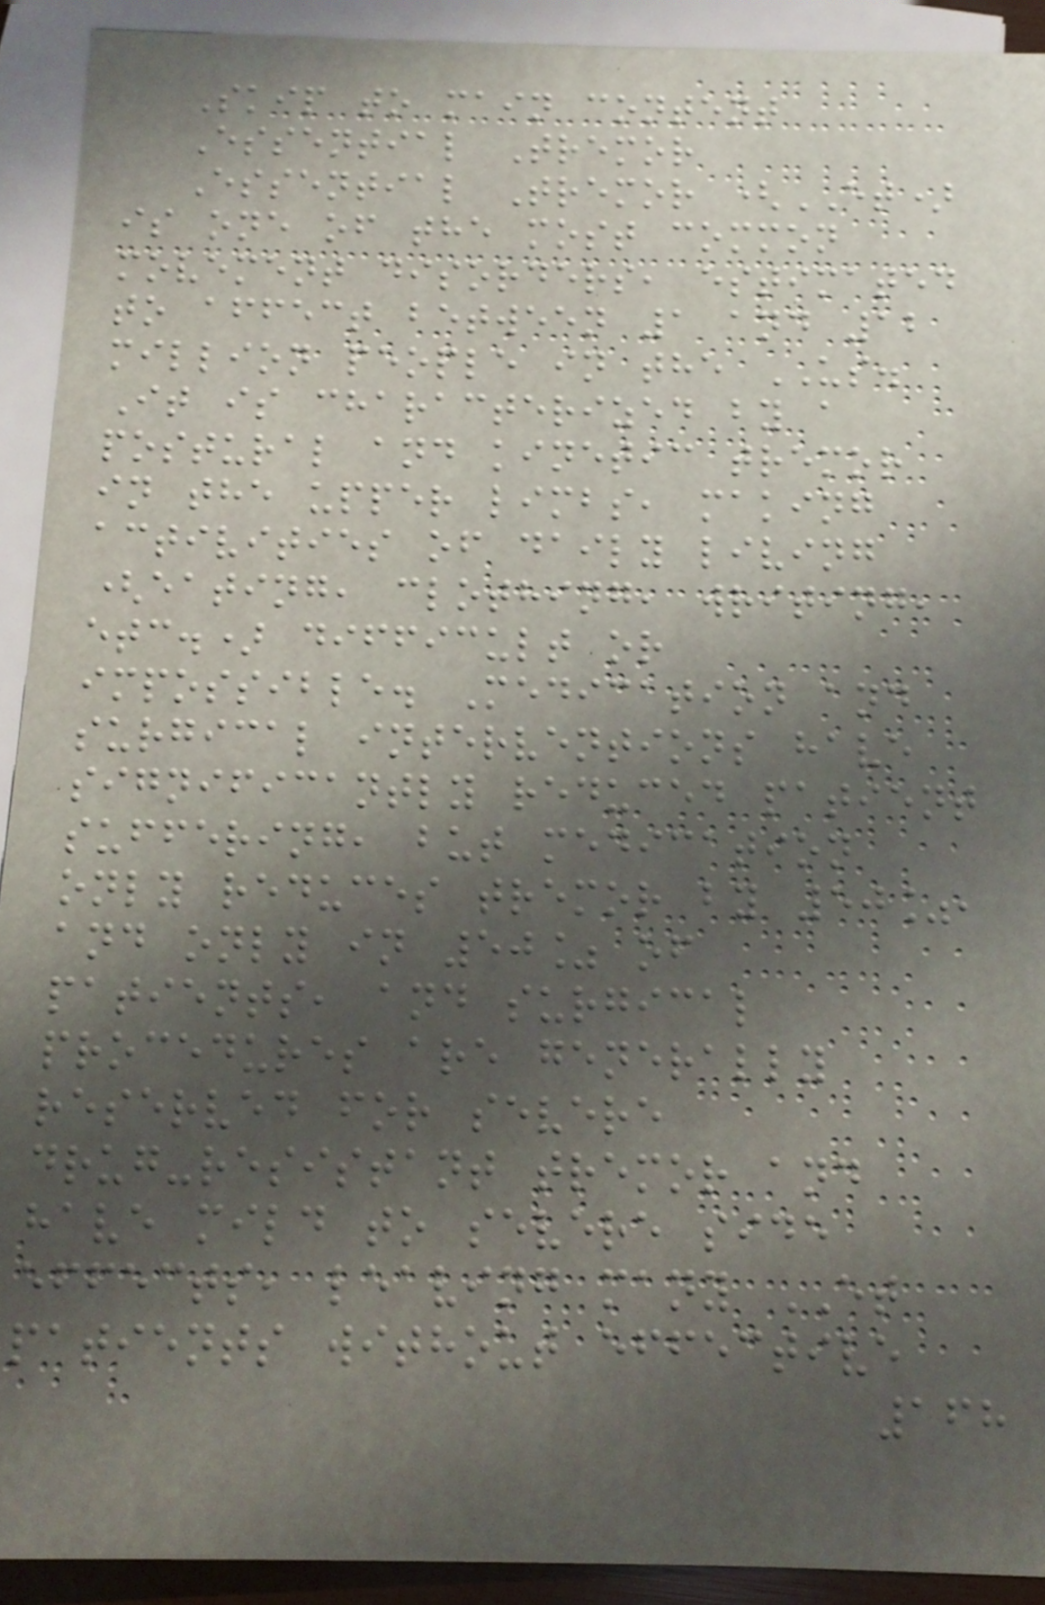Skip to main content
Essential Tremor
Essential Tremor (ET)
is one of the most common
movement disorders, estimated
to affect between 1 and 12
million people in the US.
It is characterized by a
postural and kinetic tremor
in the upper limbs, making
activities of daily living
(eating, clothing, writing,
etc.) difficult or
impossible. Medication and
surgical interventions have
significantly reduced patient
suffering, but medication
only reduces tremor by 50%,
and only in 50% of
patients, and surgical
procedures are generally
reserved for severe
drug-resistant tremor and
have mild to severe side
effects, leaving many ET
patients without effective
168
